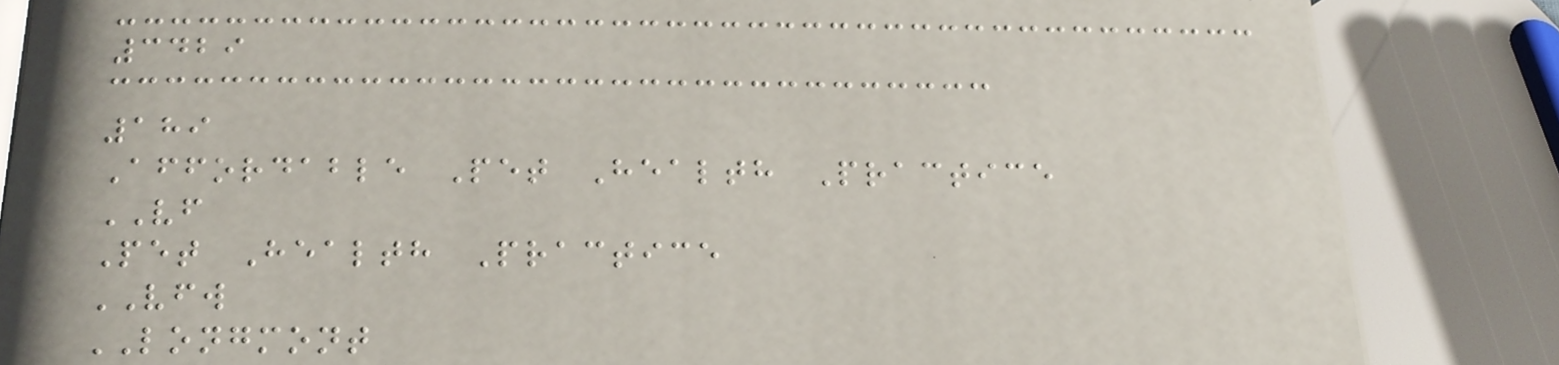3429
189
Affordable Pet Health Practice
VF
Pet Health Practice
VFW
LONGMONT
